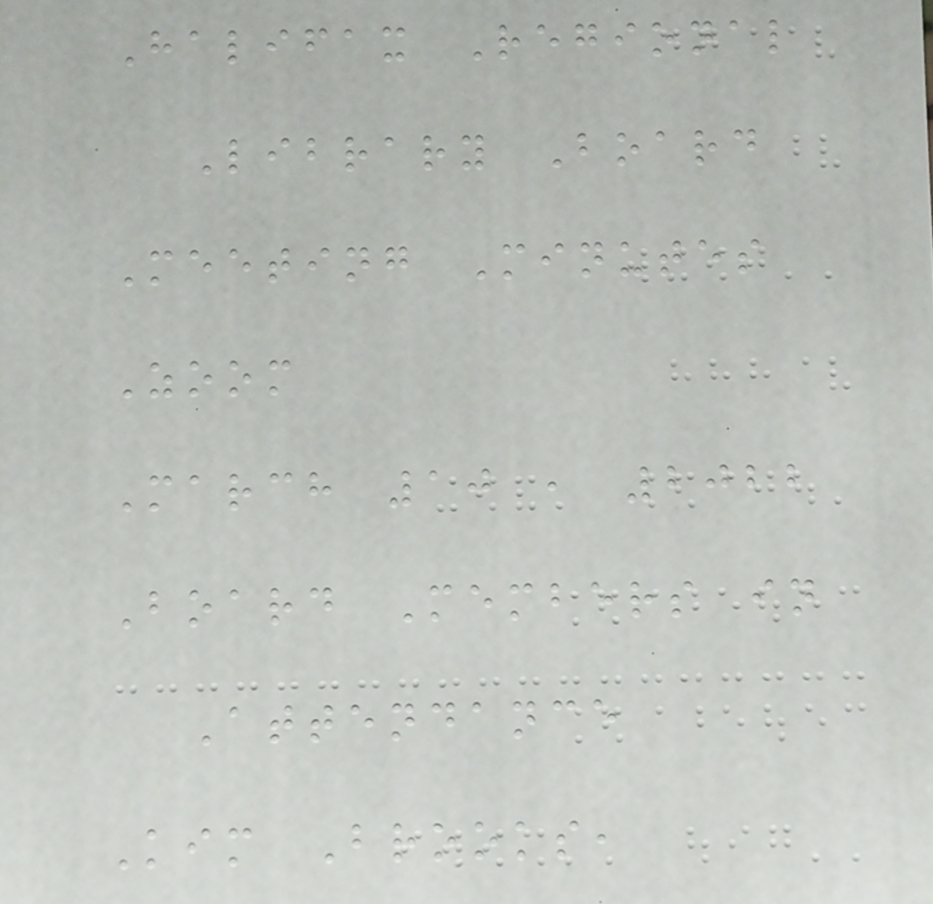Halifax Regional
Library Board
Meeting Minutes
Zoom
March 10 , 2022
Board Members in
Attendance
Kim Brooks,
